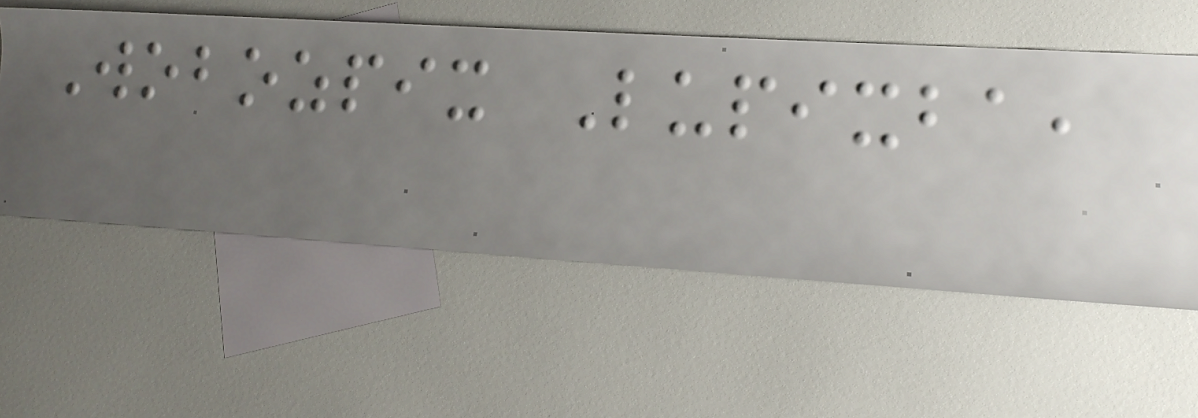Wobozpix Lupixba,
